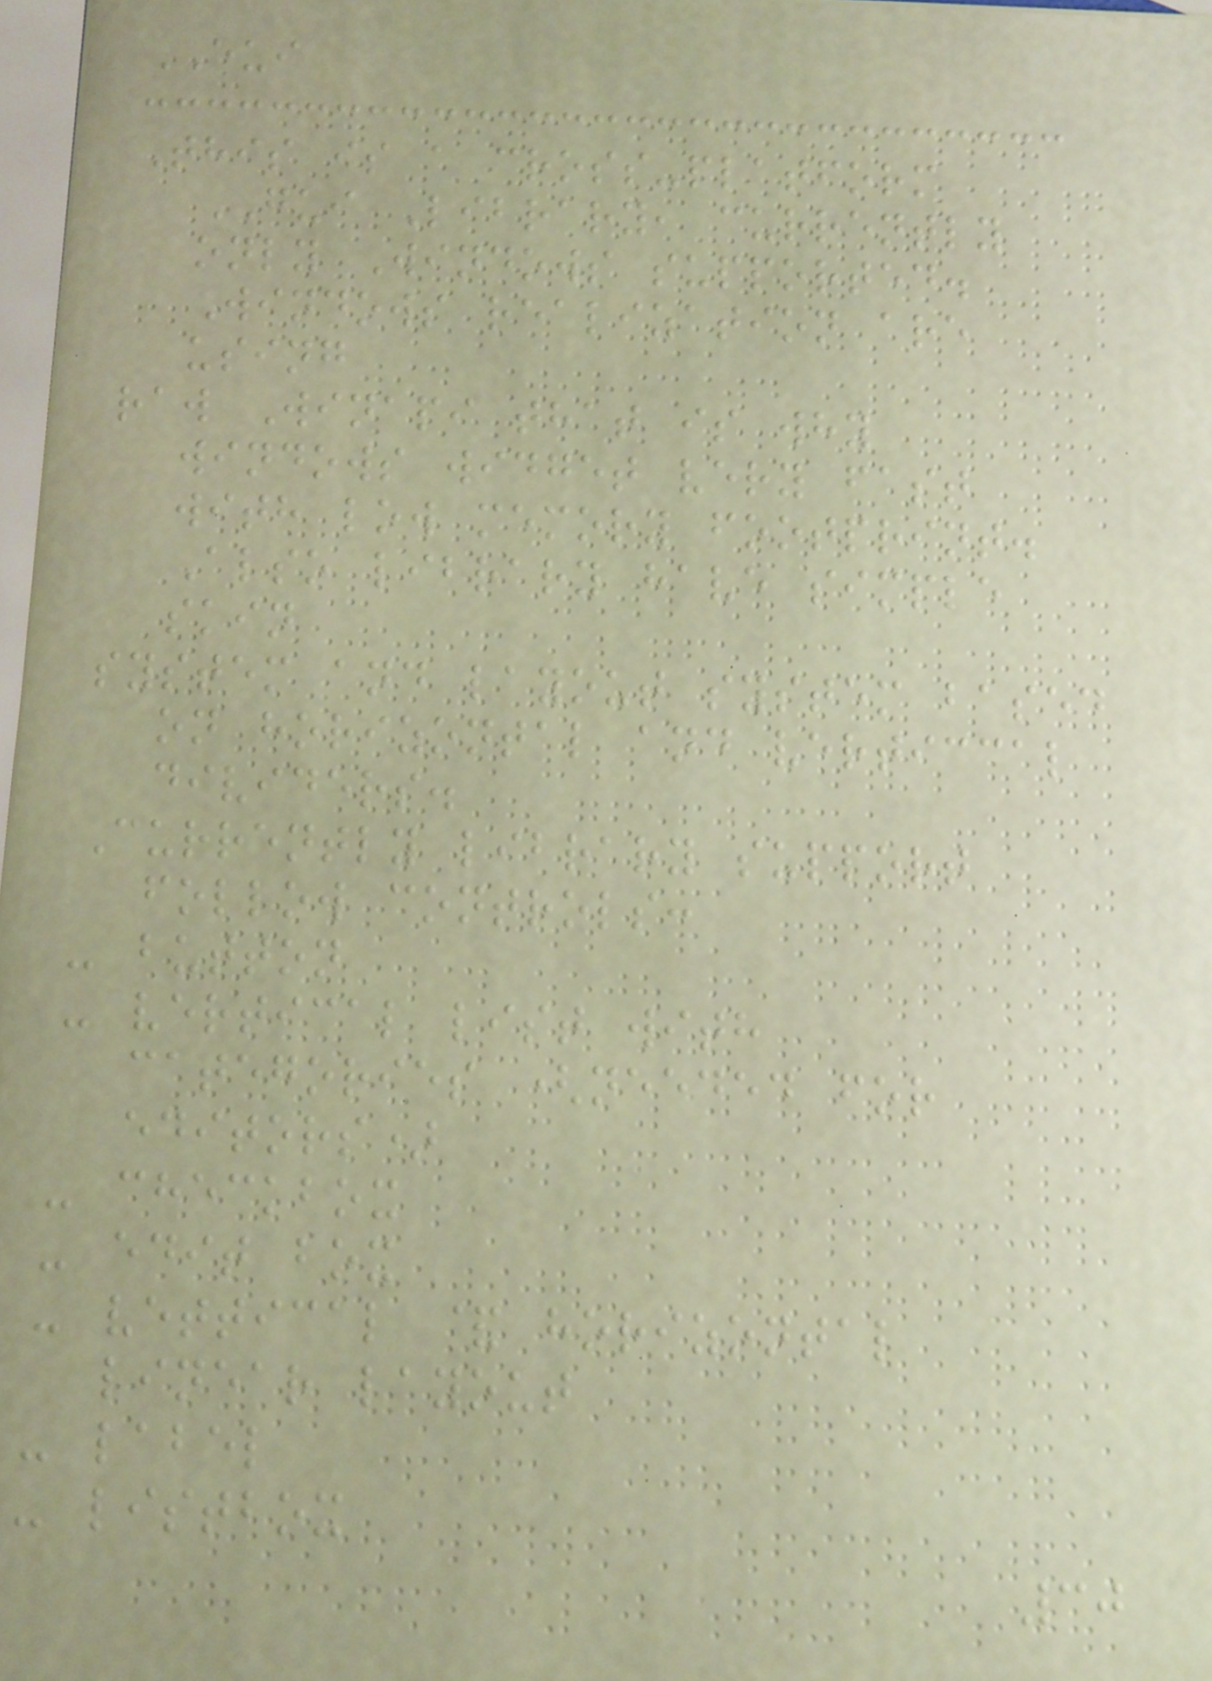EUI
This is a cross-platform
GUI Library, currently
only Windows supported.
Windows realization are
using
raw Winapi that is why
windows widget very fast
with low memory footprint.
Also library have simple
skin
system and layout system based
on horizontal and verticcal
dividers.
Currently library support
follow controls:
- button
- vertical list with
categories (needed for
editors)
- checkbox
- edit box
- vettical & horizontal
linear layout
- label
- listbox
30
